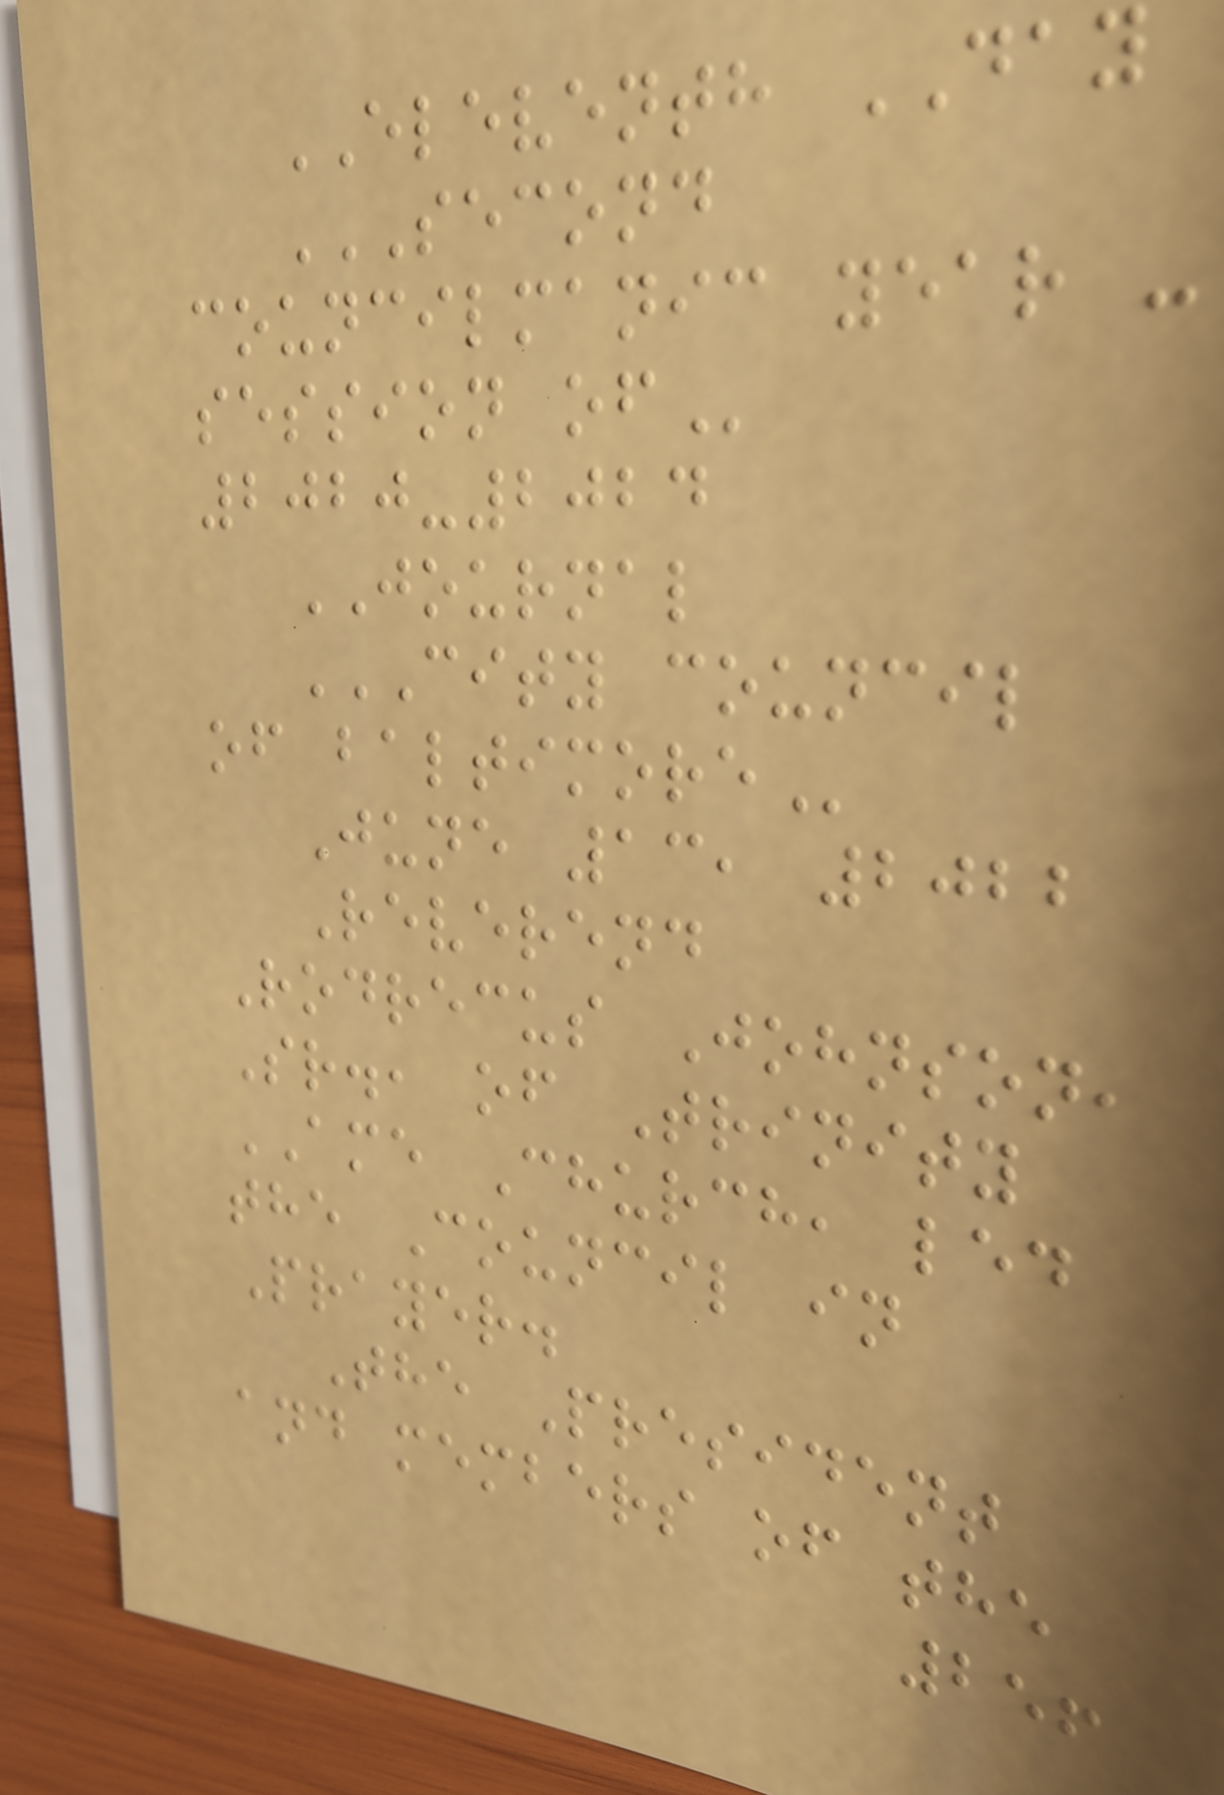ELEVENTH DAY
SECOND
COUNCILMANIC YEAR -
SESSION OF
2020-2024
JOURNAL
CITY COUNCIL
OF BALTIMORE
June 13, 2022
Reverend
Rodrecus Johnson,
Sr., of Trinity
AME Church, led
the Council in
Prayer.
The President
and members of the
256
